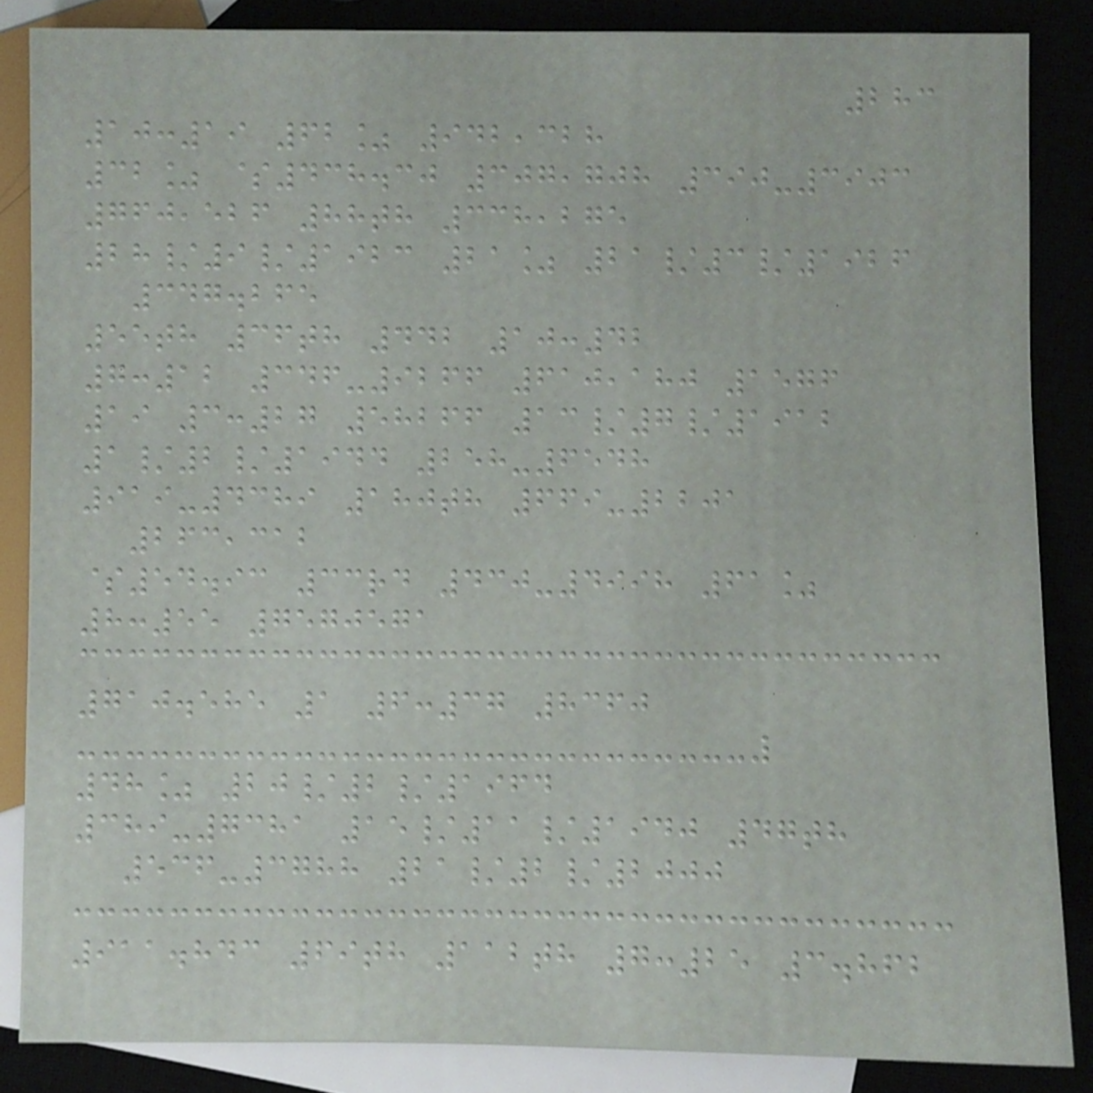283
10:19 62% 942,328
32% $438.30 307,708 390-3903
760,526 88th 338,275
28/9/1923 21% 21/3/1926
347.265
55th 36th 442 10:42
7:12 346-9266 610,180 1576
19 3:27 58266 13/7/1912
1/2/1944 258-6548
919-4389 180th 669-2201
263,312
$54.93 33rd 430-4998 61%
8:55 7570571
710.585 1 6:37 8360
48% 20/2/1964
389-7381 15/11/1940 47th
536-3788 21/2/2000
911.843 69th 112th 7:25 3.862
